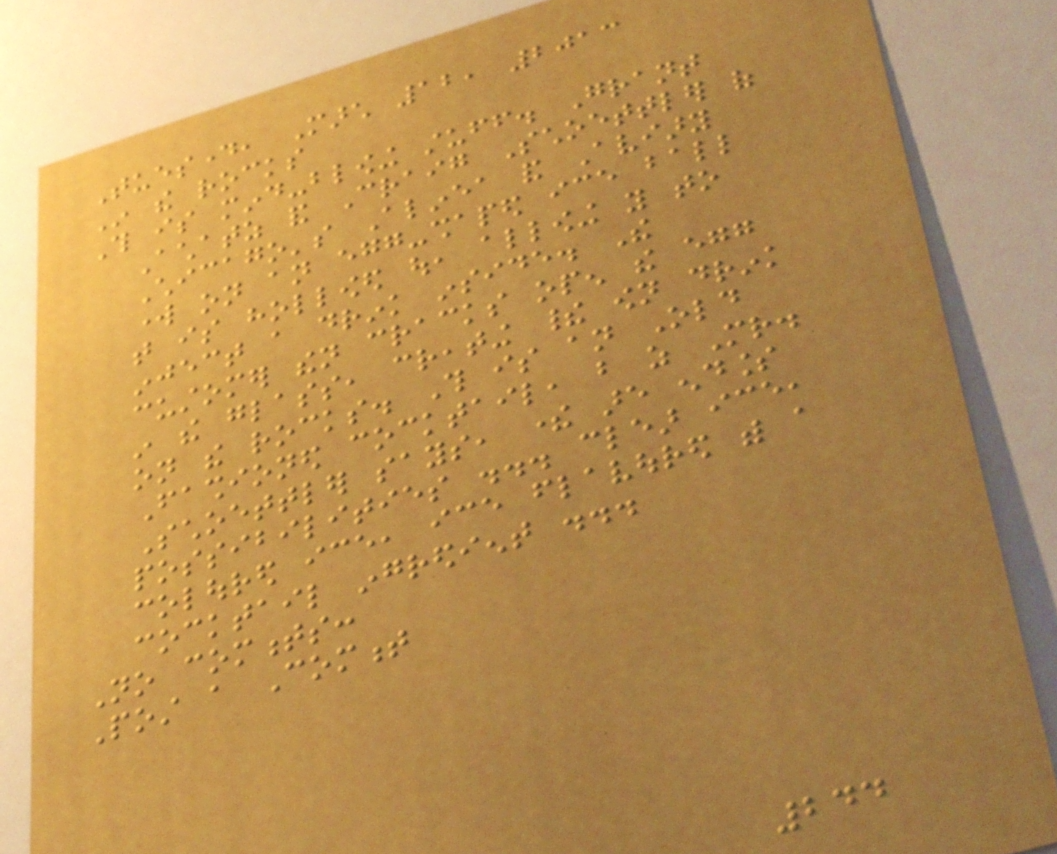Tuesday, March 12, 2013
In the rocks
This is mind-blowing stuff. Grant
Achatz and Craig Schoettler of
Chicago's Alinea and Aviary
work on an egg-shaped ice ball
that is hollowed out, allowing you to
inject a drink inside. The
customer then cracks open the egg
in the glass, creating their own drink
on the rocks. This is an Old
Fashioned cocktail, but as Mr.
Schoettler says, there are endless
possibilities ... clear ice,
coloured ice, ice flavoured with a
cocktail ingredient ...
No comments:
Post a Comment
244
